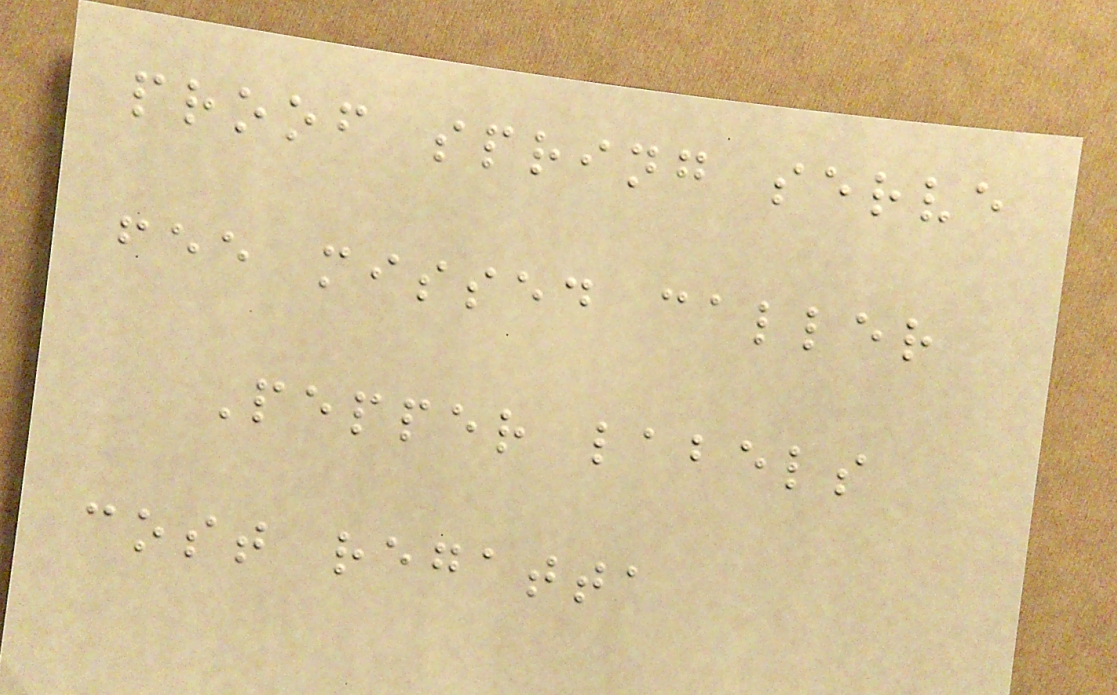proof spring serve
fee missed caller
Pepper labels
cost regatta
